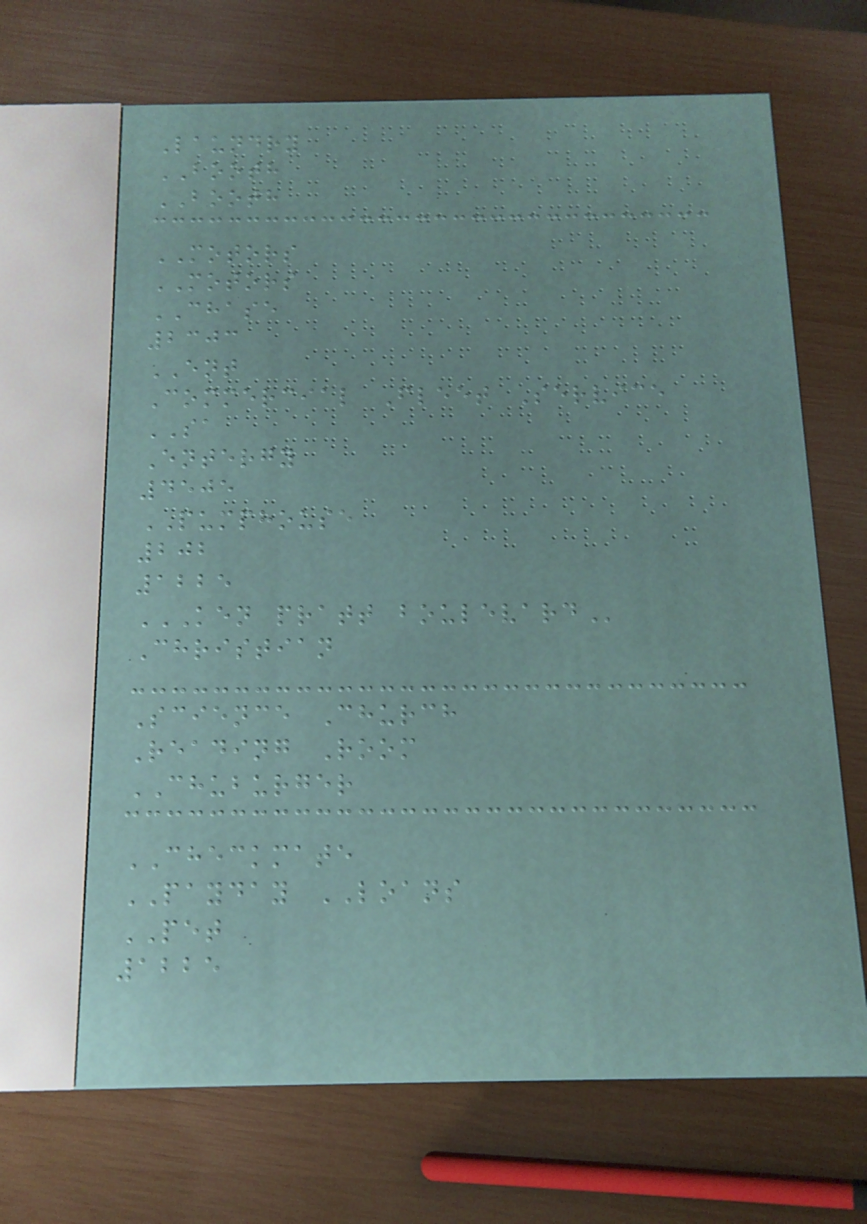Laundry
BOOTH
BOOTH
MOTORS
MOTORS
CHASE
2303
ENT
Commercial Fleet Service
SA
Entergy
4505
PUMPHOUSE
202
1225
KEN PRATT BOULEVARD
Christian
Science Church
Reading Room
CHUBURGER
CHECKMATE
PAYDAY LOANS
PET
1225
